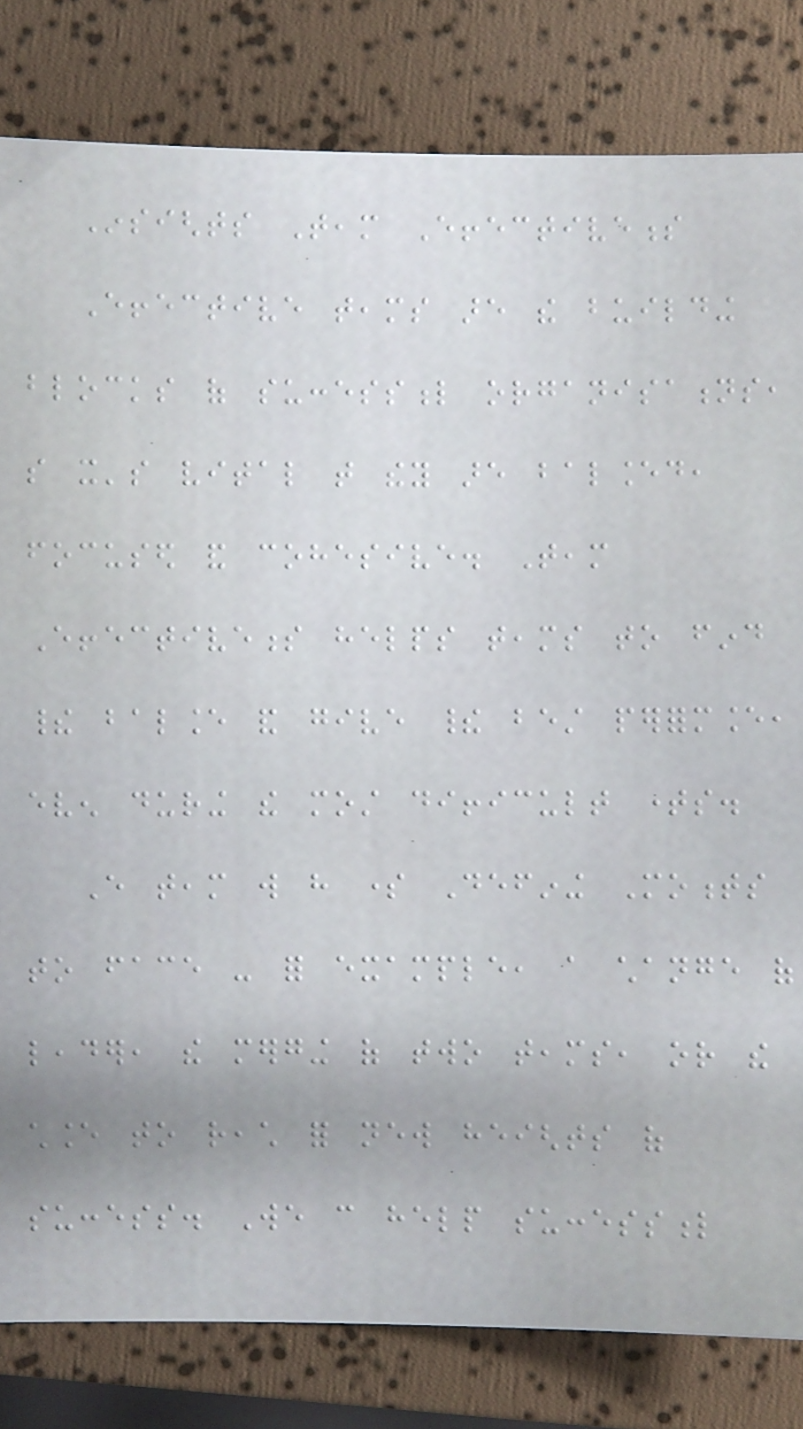Insights Team Effectiveness
Effective teams are the building
blocks of successful organisations,
so it's vital that they are balanced,
focused and cohesive. Team
Effectiveness helps teams to find
their balance and give their best performance,
even during the most difficult times.
Every team will have some Defining Moments
to face - for example, a change of
leader, the merging of two teams, or the
chance to reach for new heights of
success. We can help successful
